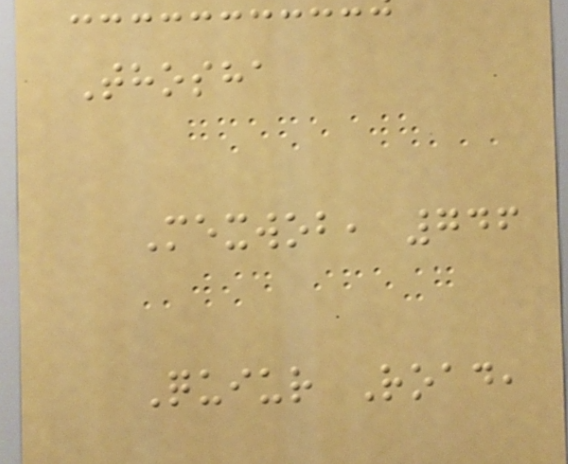Thosha
Mexwob, 746
Quiur Road,
